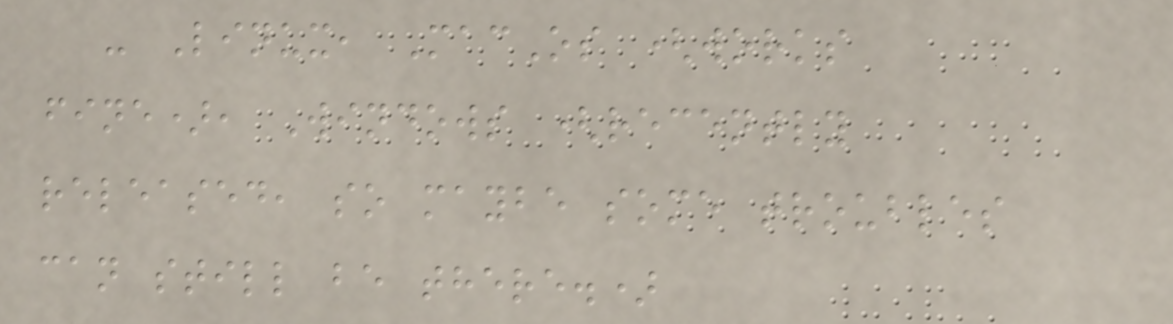- Linux, MacOs (works
fine), Windows (recently
released, so maybe some troubles
can still be there.)
